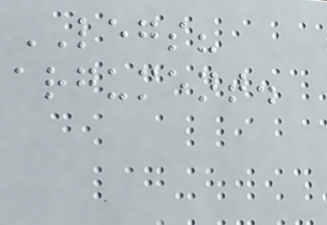LEGS?
argument.
